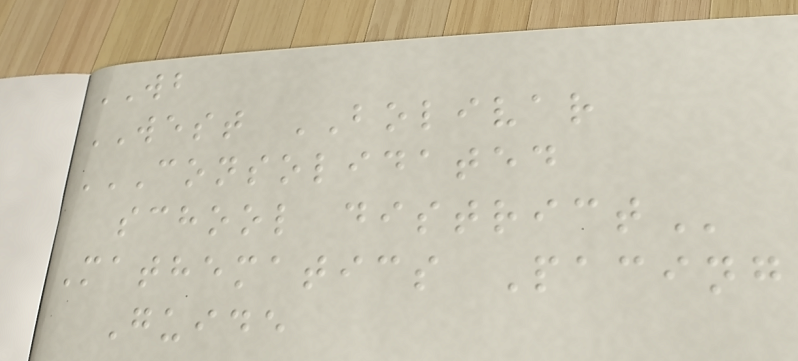WB
WEST BOLIVAR
CONSOLIDATED
SCHOOL DISTRICT
Mathematics Pacing
Guide
